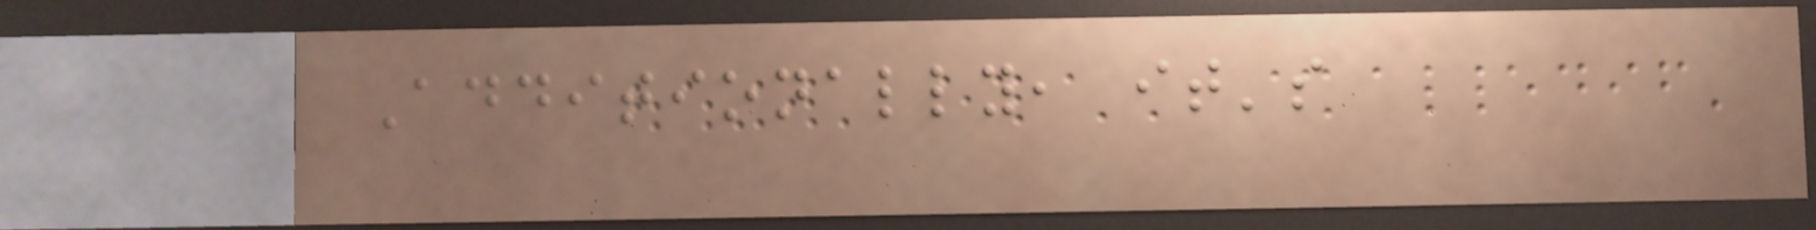Additionally, it's
